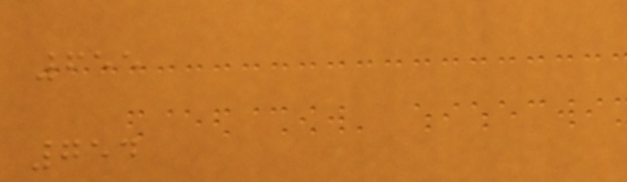655
754
